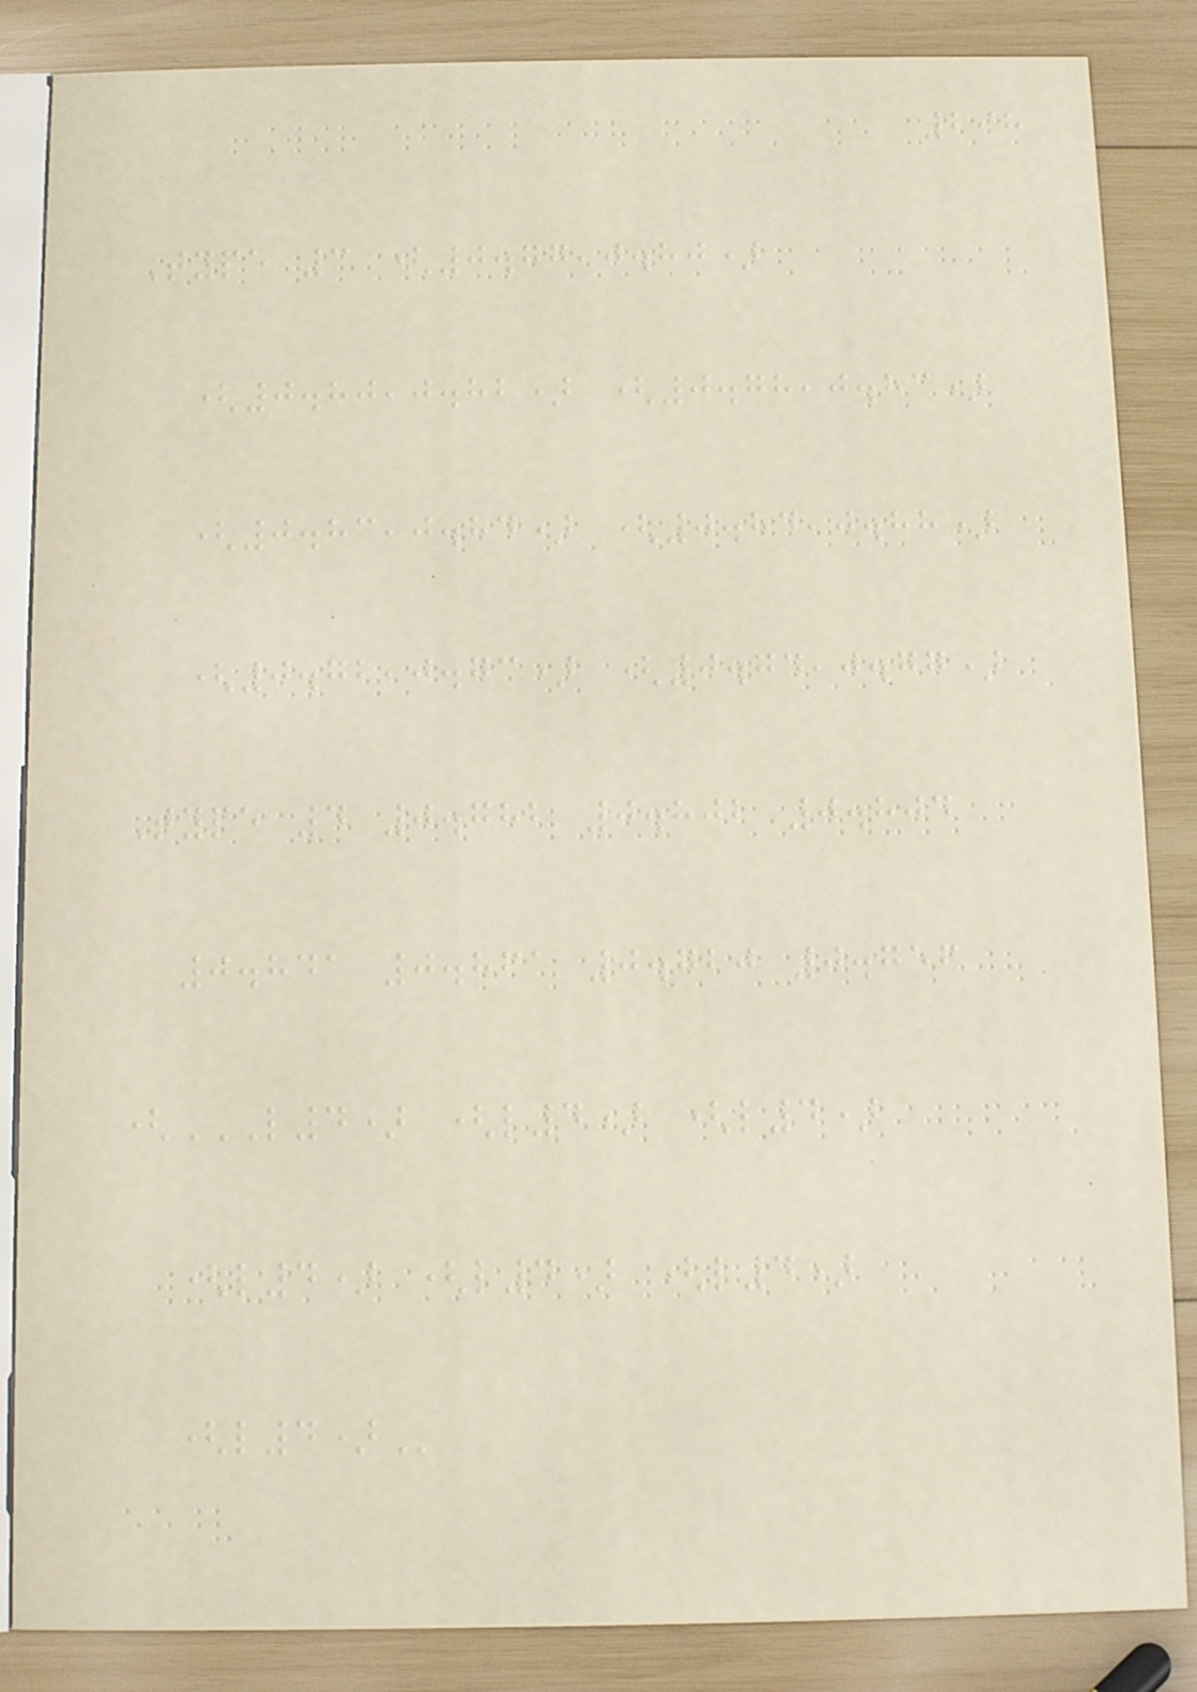298
Type 3 (0.77,0.80)
(0.80,0.82) (0.78,0.83)
(0.83,0.84) (0.84,0.88)
(0.72,0.73) (0.74,0.77)
Type 4 0.782 0.802 0.804
0.841 0.861 0.720 0.756
(L4) (L4) (L4)
(L4) (L4) (L4)
(L4)
